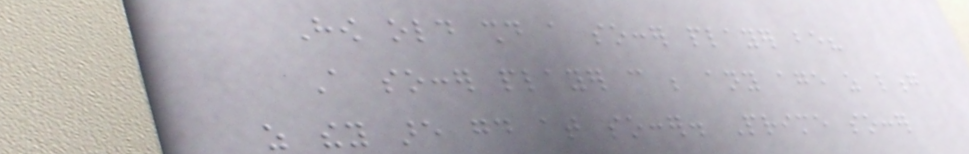How old should a soccer player be?
A soccer player can be any age as long
as they are good at soccer. Prime soccer
